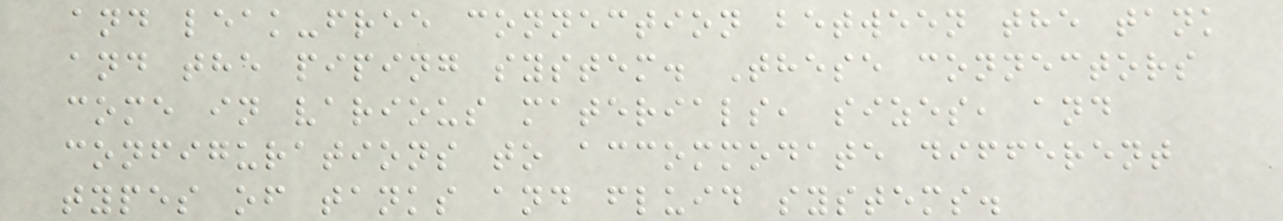and leak-free connection between the tank
and the piping system. These connectors
come in various materials, sizes, and
configurations to accommodate different
types of tanks and fluid systems.
